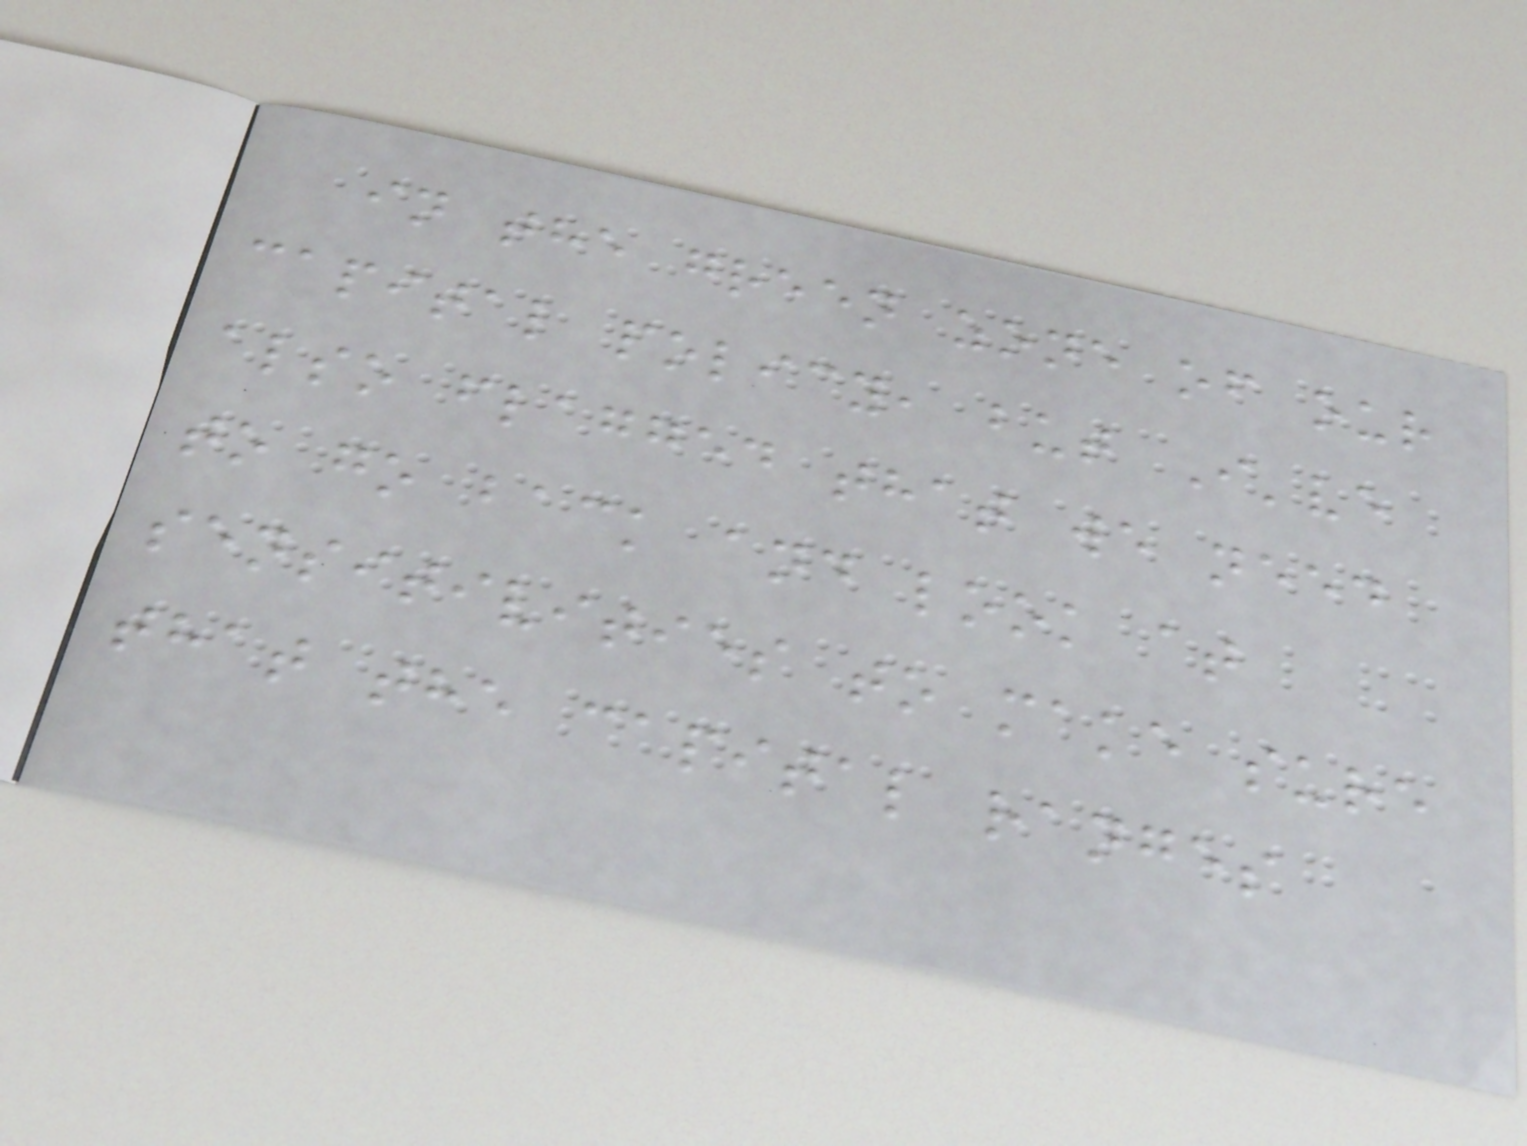in the green zone of our
capital policy, but I've
also flagged that we need
to go back and look at
sensitivities to make sure
that the capital ranges
